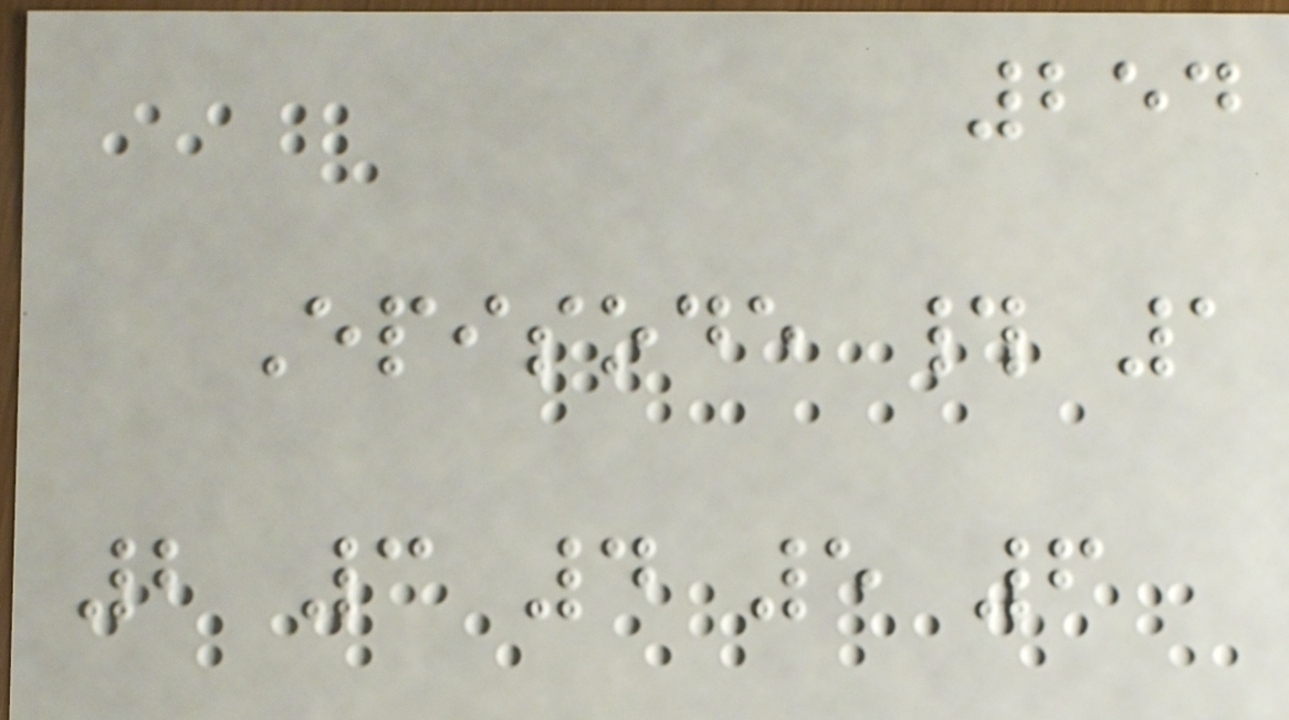254
Episode # 1
2 3 4 5 6
